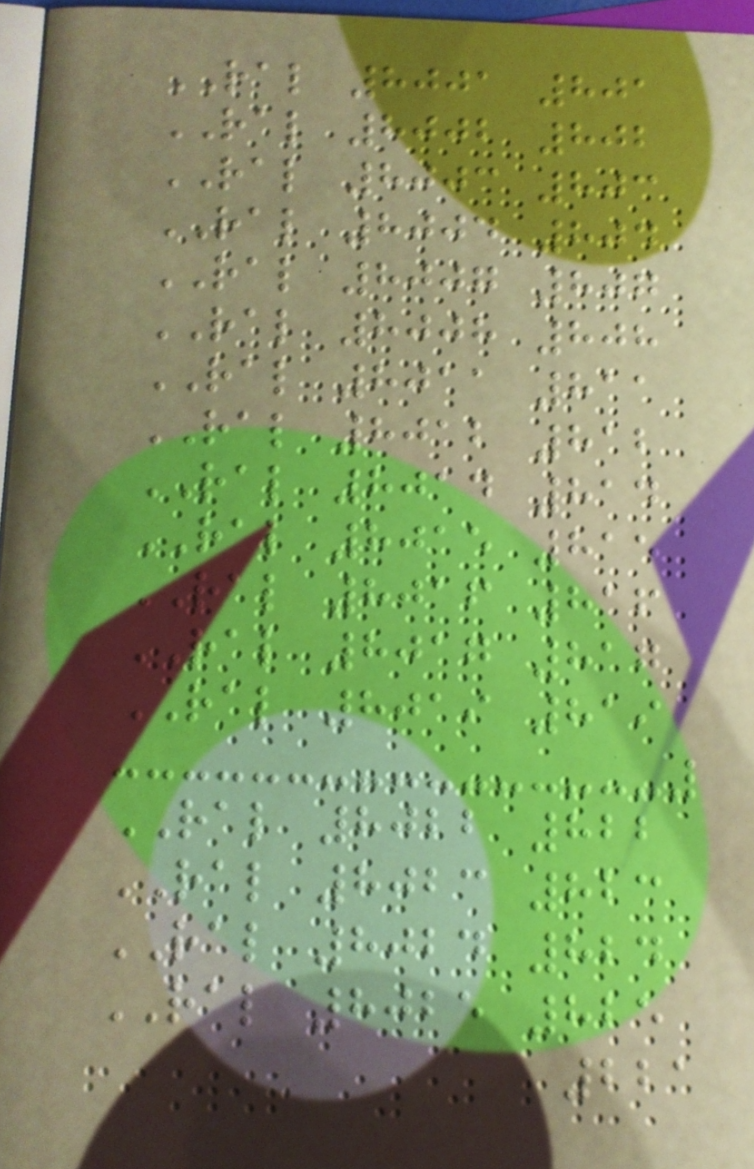RAL 8001 801
RAL 8002 802
RAL 8003 803
RAL 8004 804
RAL 8007 807
RAL 8008 808
RAL 8011 811
RAL 8012 812
RAL 8014 814
RAL 8015 815
RAL 8016 816
RAL 8017 817
RAL 8019 819
RAL 8022 822
RAL 8023 823
RAL 8024 824
RAL 8025 825
221
